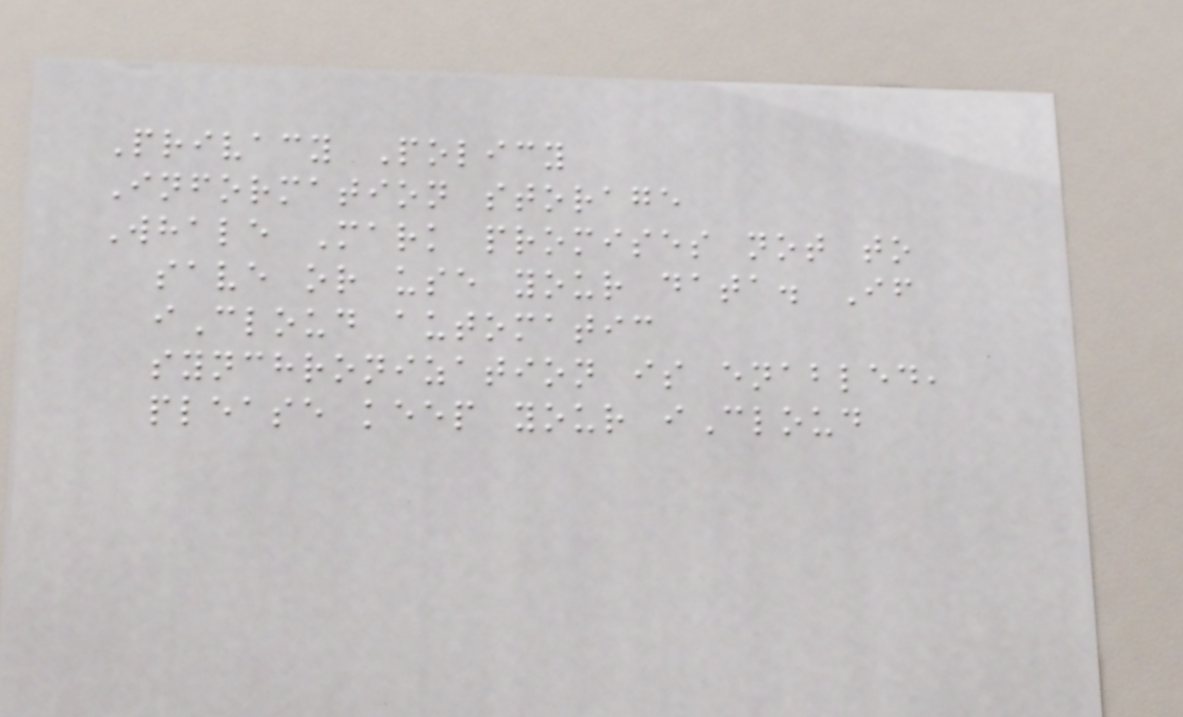Privacy Policy
Information storage
Whale Mark promises not to
save or use your data. If
iCloud automatic
synchronization is enabled,
please keep your iCloud
